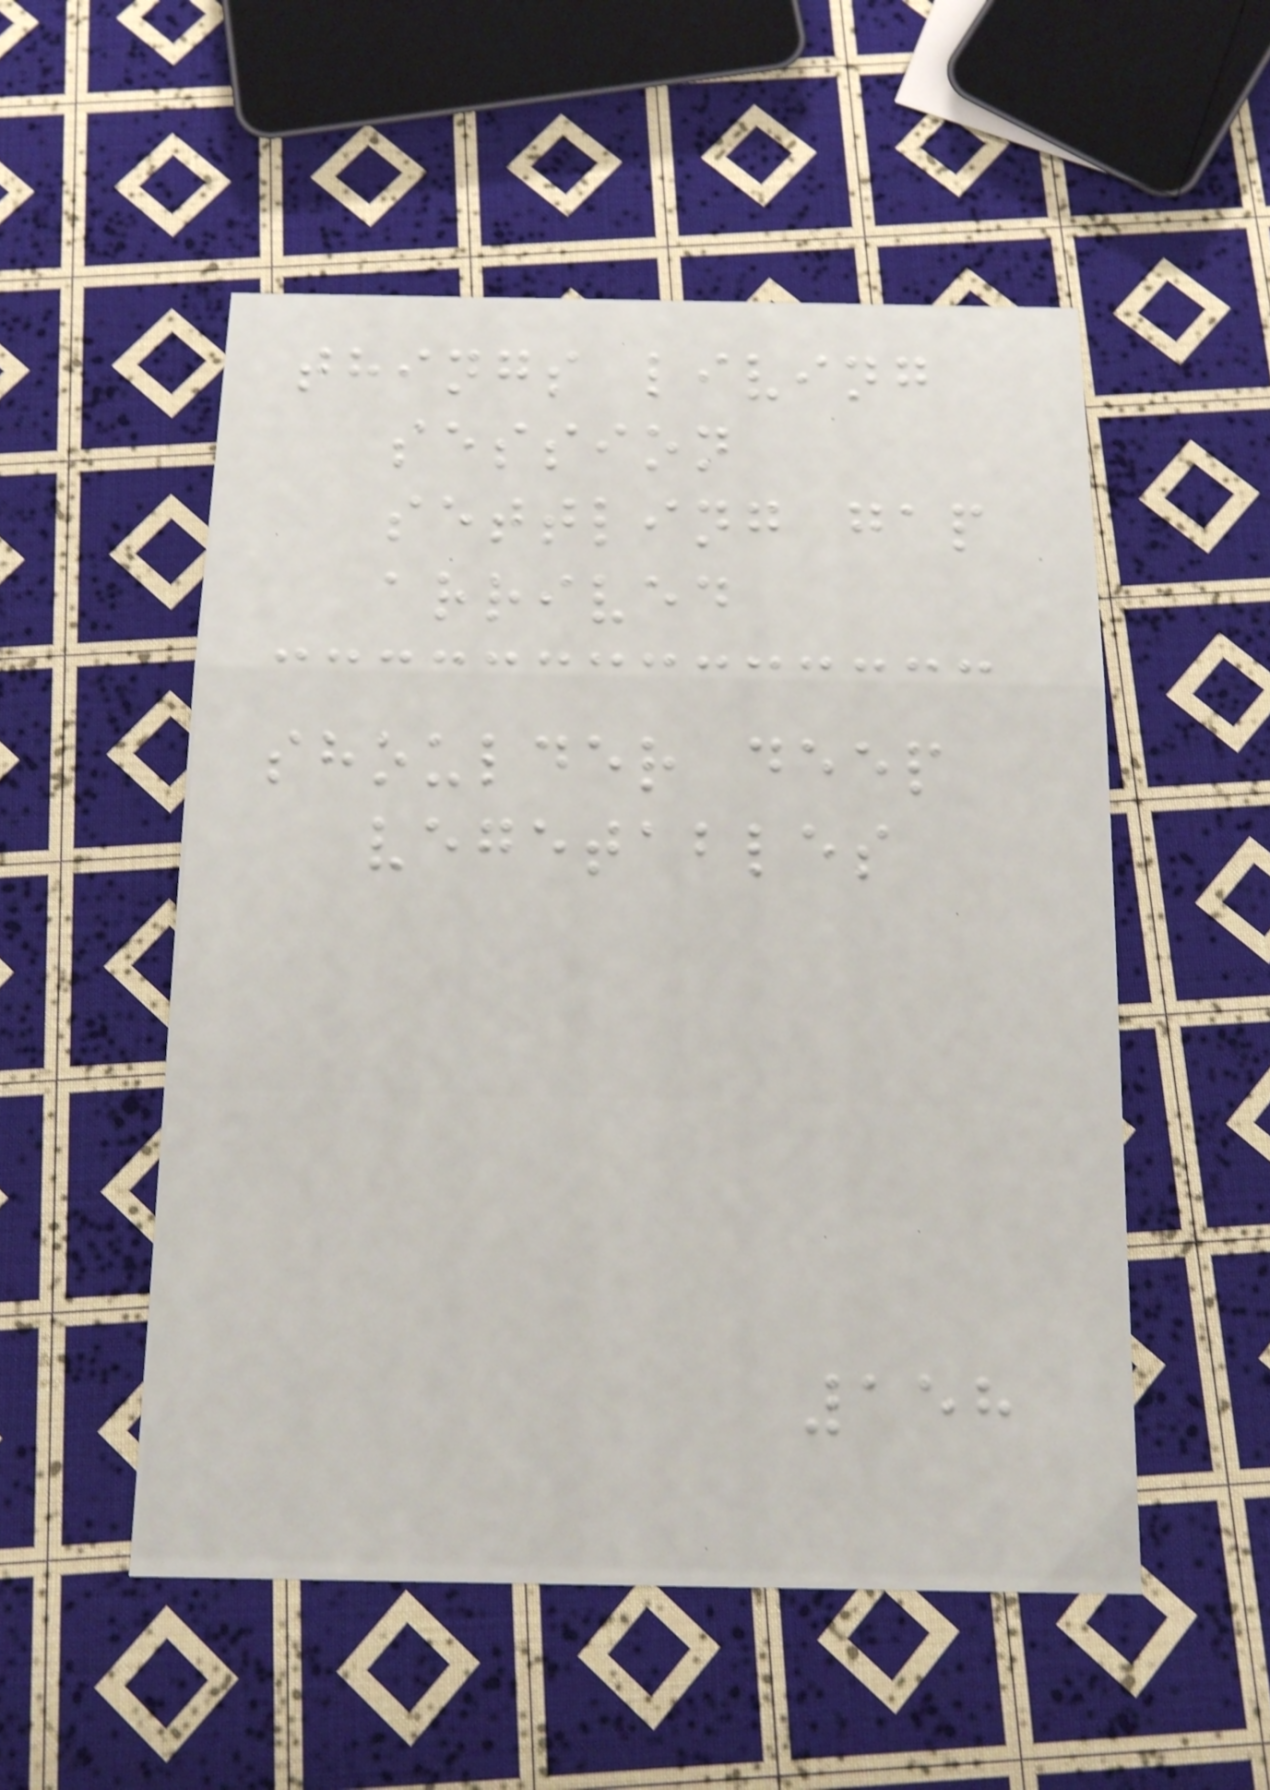things living
session
settling gap
arrived
shoulder deep
vegetables
158
